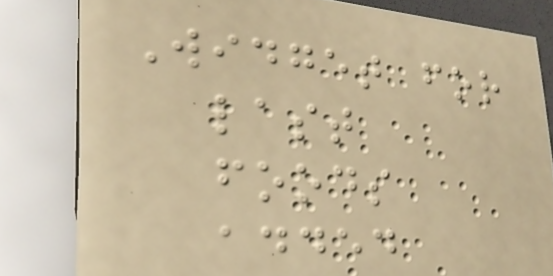Widget for
last
foods
added
